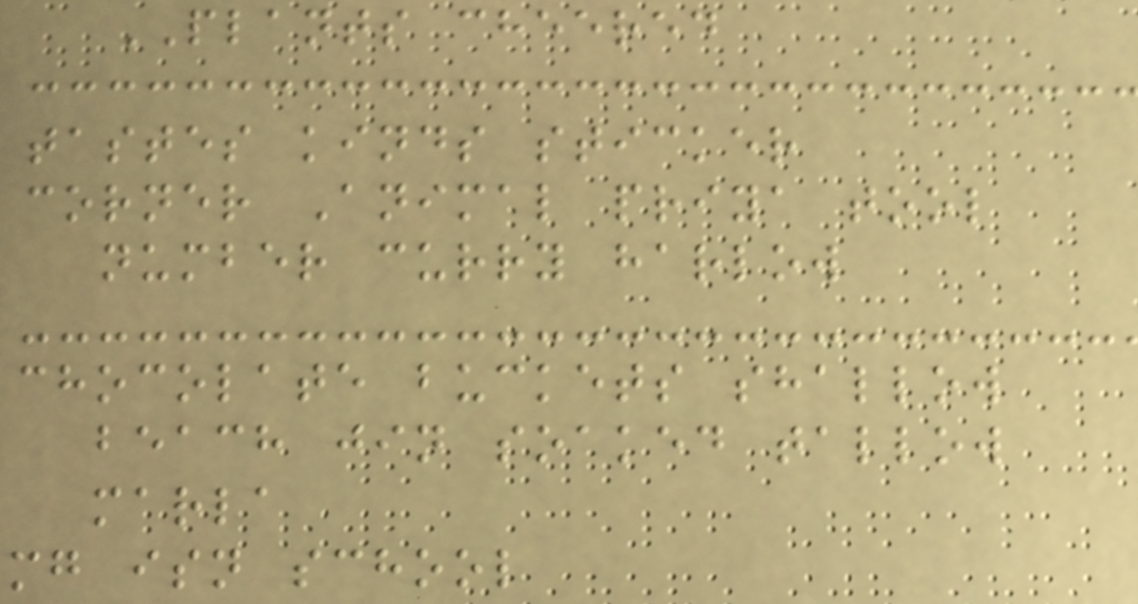PLANTS cheered
tastes kinds sticker
corner Animal priya tool
number curry harlow
chocolate buckets shallow
beach jin soaked tallow
marla
mg isn school
